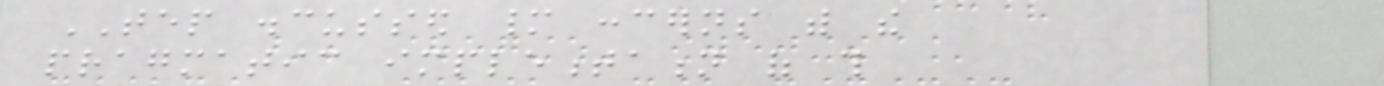TEP discussed many concerns with the
pragmatic implementation of this
